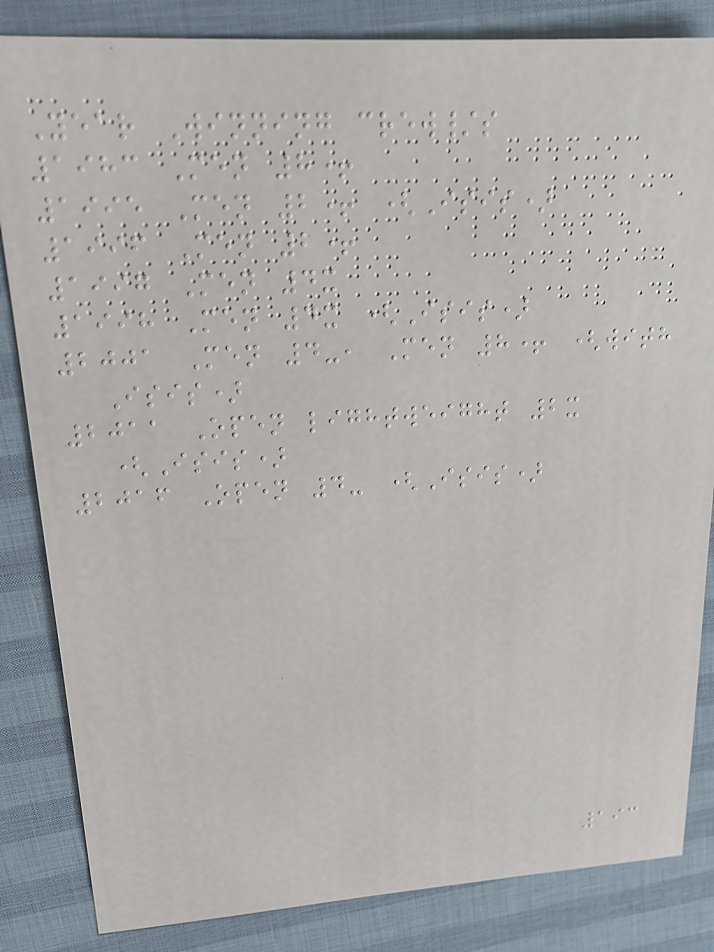Year Winning crew/s
1983 Men 8+
1995 Men 2+ (Isis)
1996 Men 2+
1997 Men 4x
1998 Men 4x (Isis)
2001 Men 4-, Men 8+ (with
Isis)
2011 Open lightweight 2x
(Isis)
2016 Open 4- (Isis)
193
